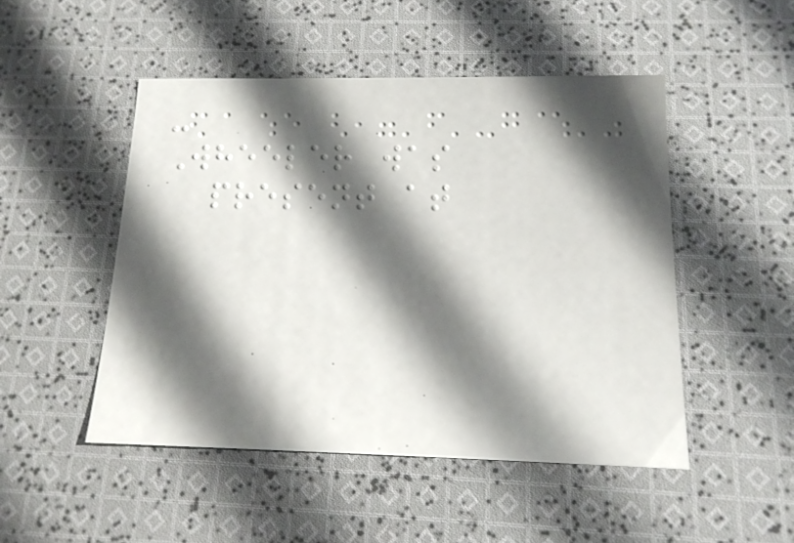-
Wheeler was
present at
